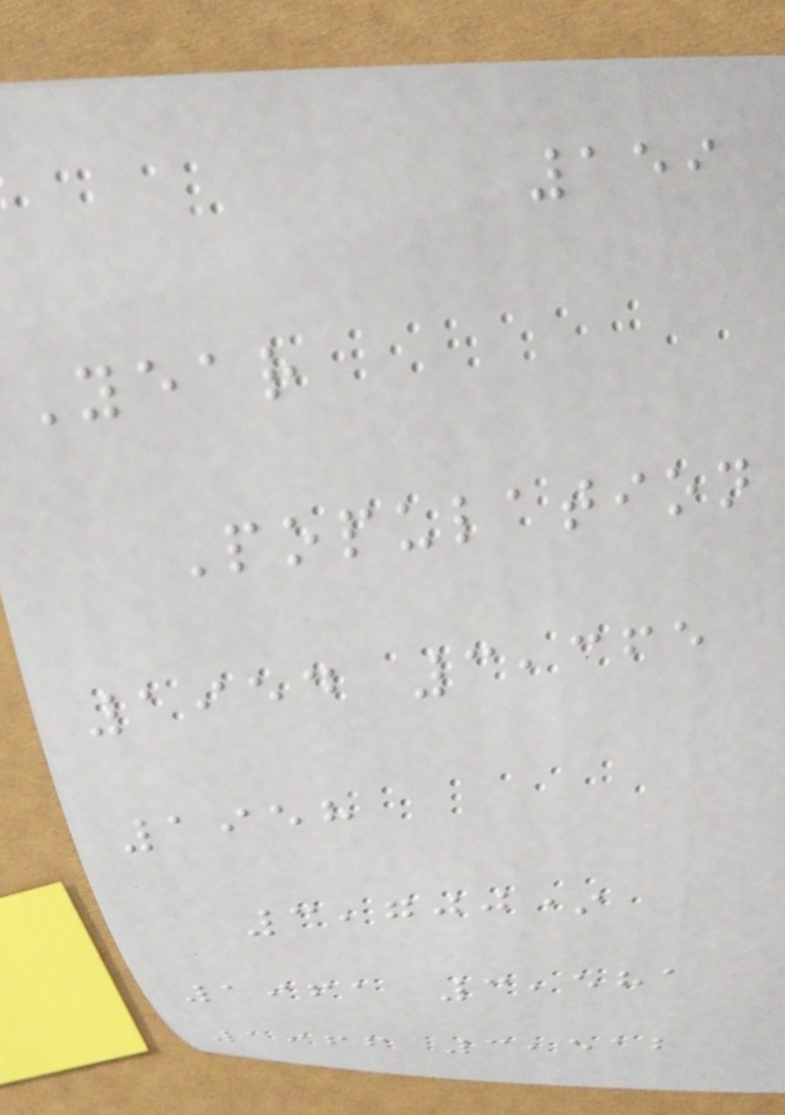159
Year
Population
1954 3,365
1958
3,700*
1961 3,581
1966 3,512
